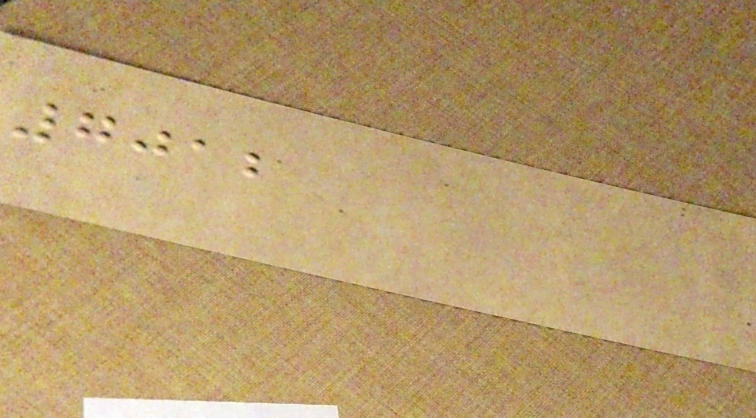7012
